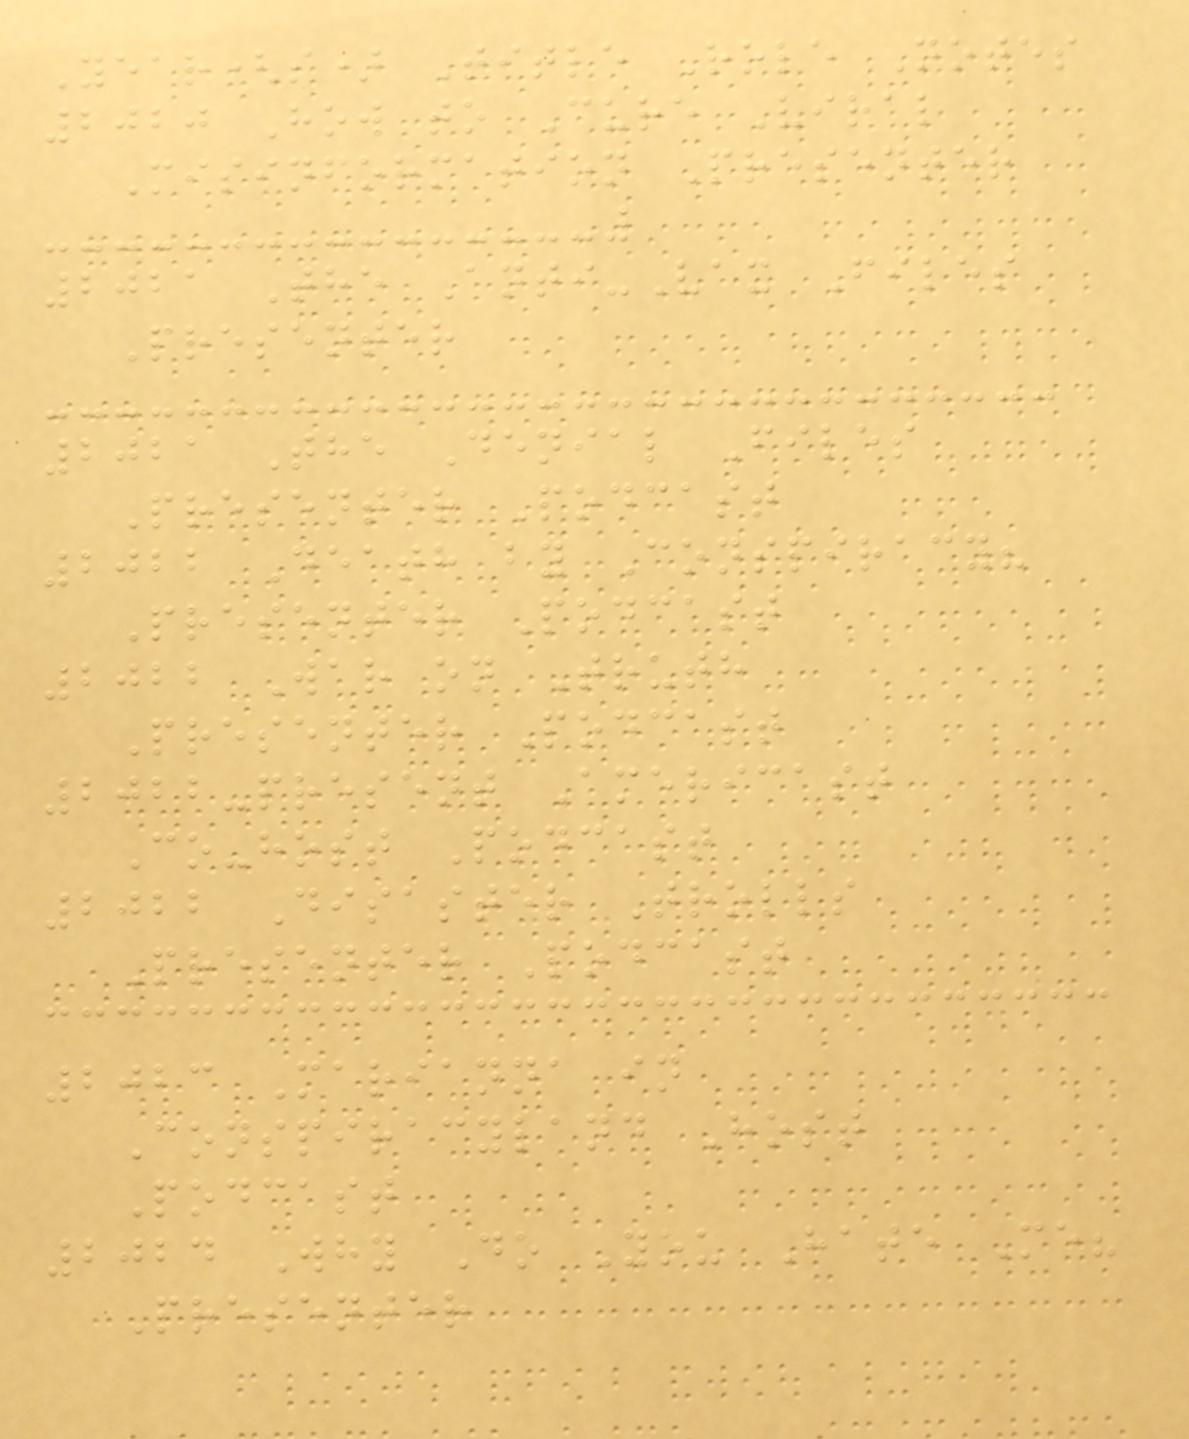Year(s) Title Role Notes
2020 How to Cure Viral
Misinformation Presenter
2021 The Anti-Vax Files
Presenter
2021 The Denial Files
Presenter Podcast
2022 Death by Conspiracy?
Presenter Podcast
2022 War on Truth
Presenter Podcast
2022-present Americast
Co-host Podcast
2022 Disaster Trolls
Presenter Podcast
2023 Marianna in
Conspiracyland Host
Podcast
2024 Why Do You Hate Me?
Presenter
